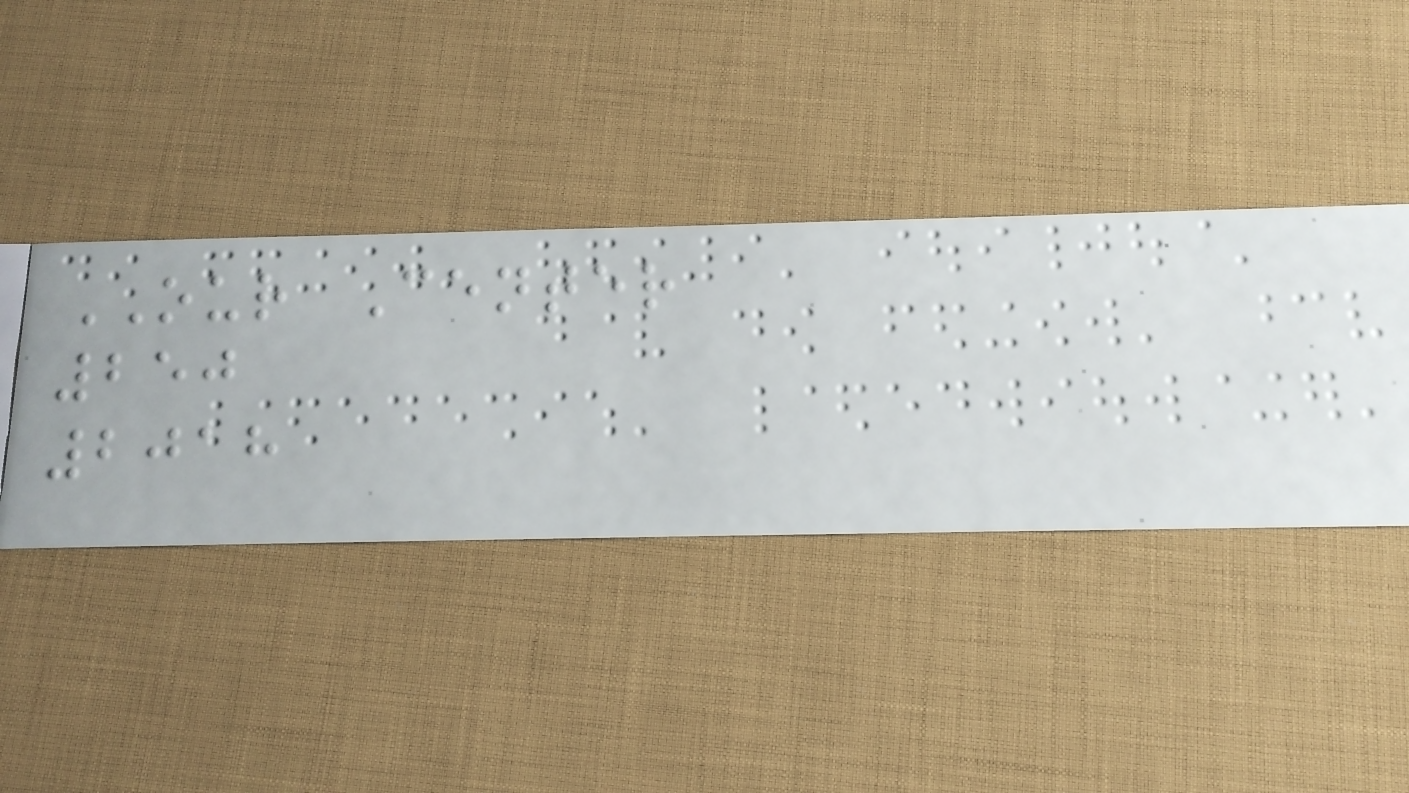OUR Center
250
2018
